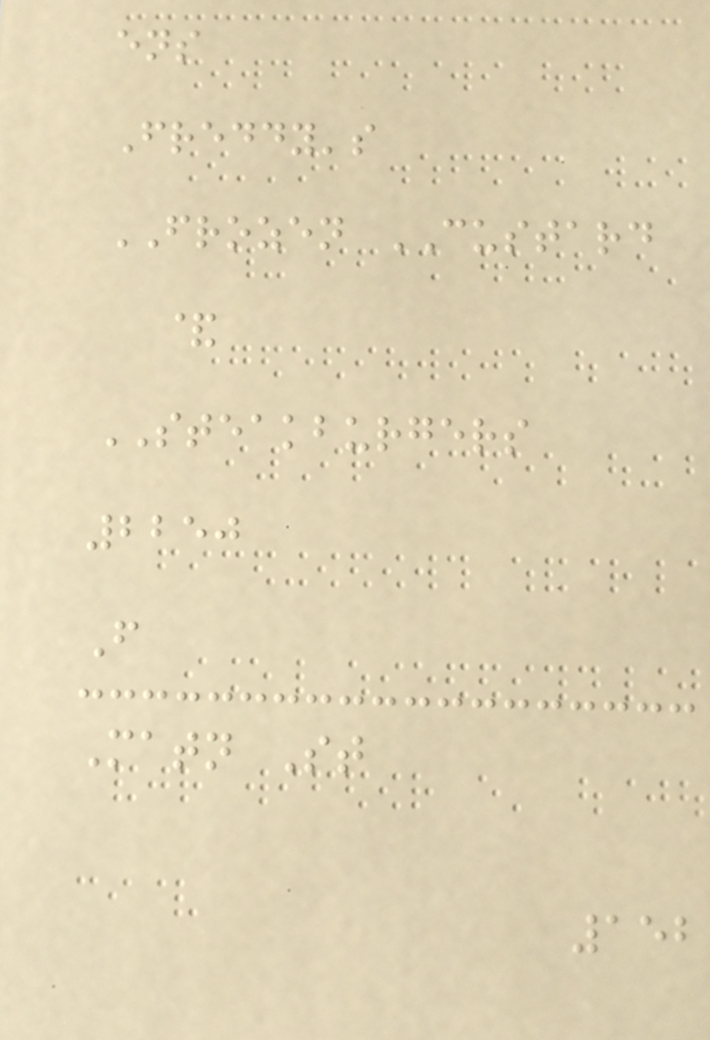ens
Freddy's
FROZEN CUSTARD
&
STEAKBURGERS
2250
F
Matn St
152
